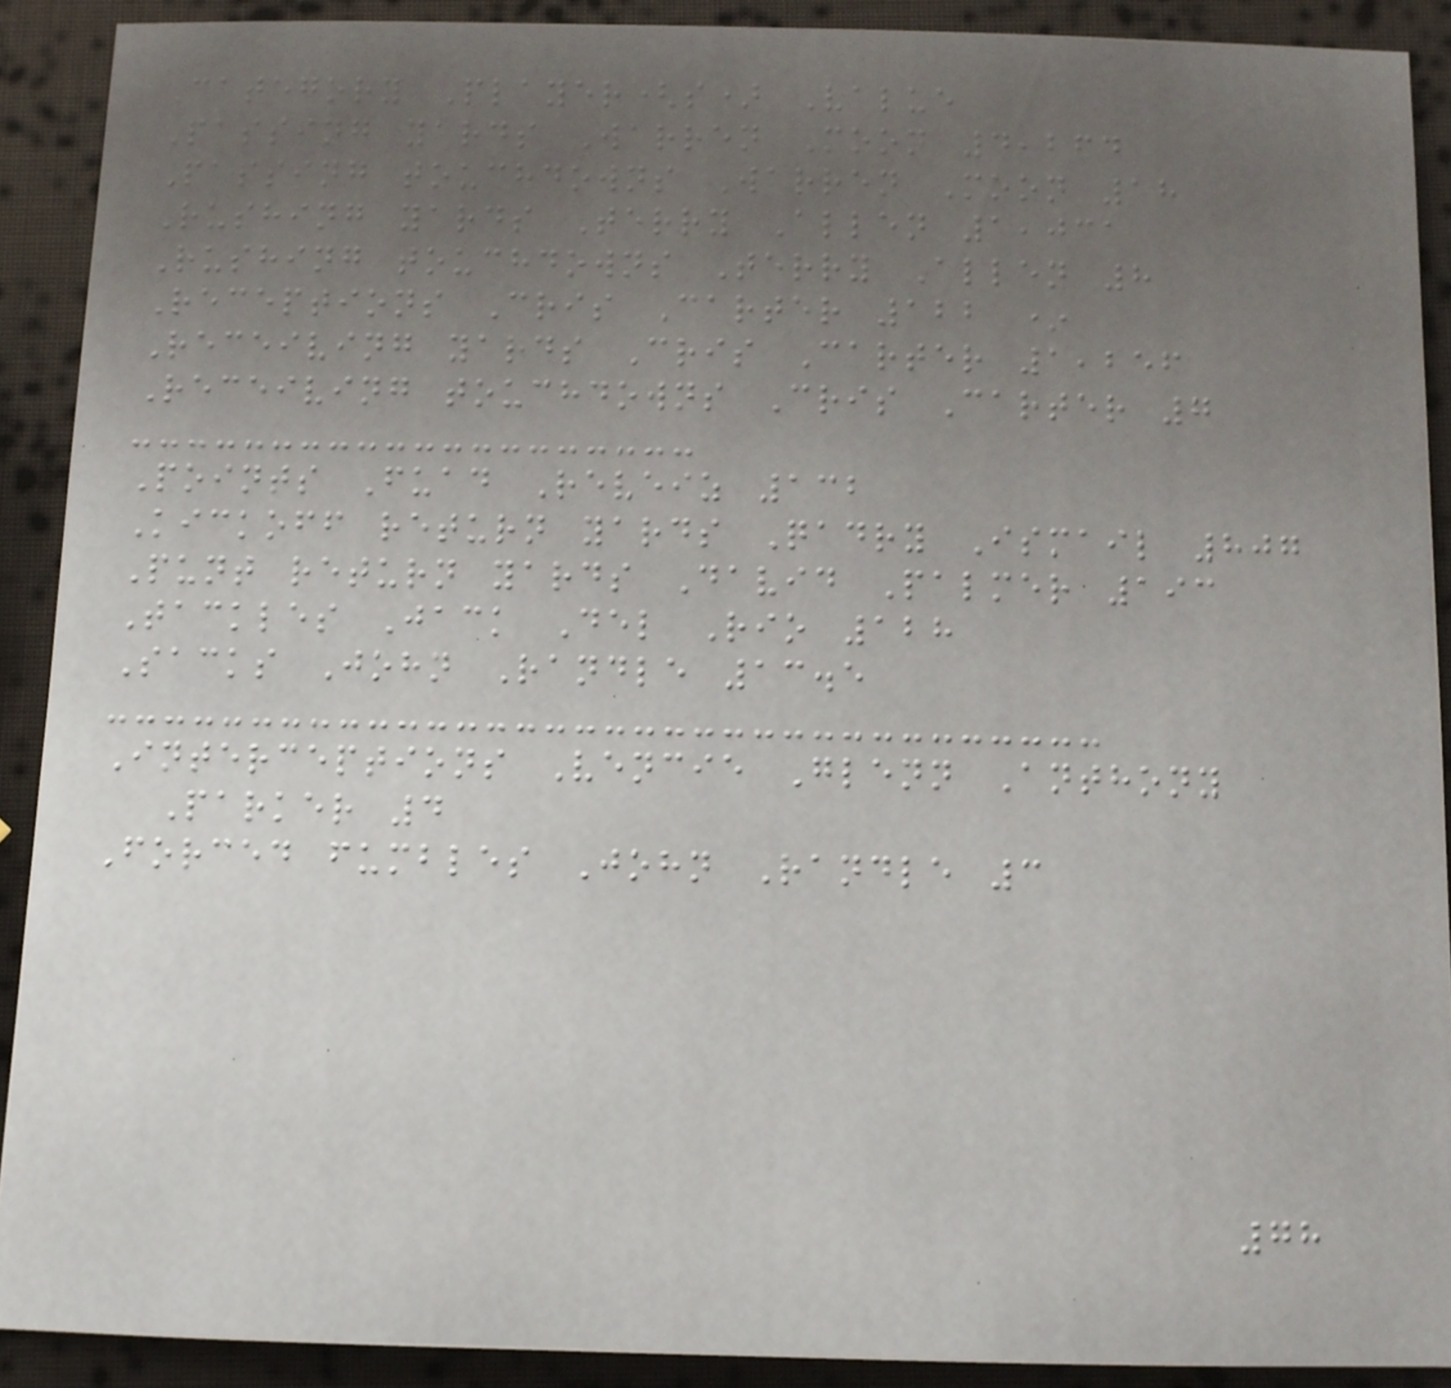Category Player(s) Value
Passing yards Warren Moon 4,264
Passing touchdowns Warren Moon 18
Rushing yards Terry Allen 1,031
Rushing touchdowns Terry Allen 8
Receptions Cris Carter 122 *
Receiving yards Cris Carter 1,256
Receiving touchdowns Cris Carter 7
Points Fuad Reveiz 132
Kickoff return yards Qadry Ismail 807
Punt return yards David Palmer 193
Tackles Jack Del Rio 128
Sacks John Randle 13.5
Interceptions Vencie Glenn Anthony
Parker 4
Forced fumbles John Randle 3
78
